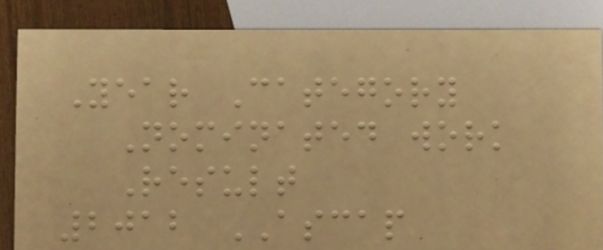Year Category
Nominated work
Result
2012 ASCAP
